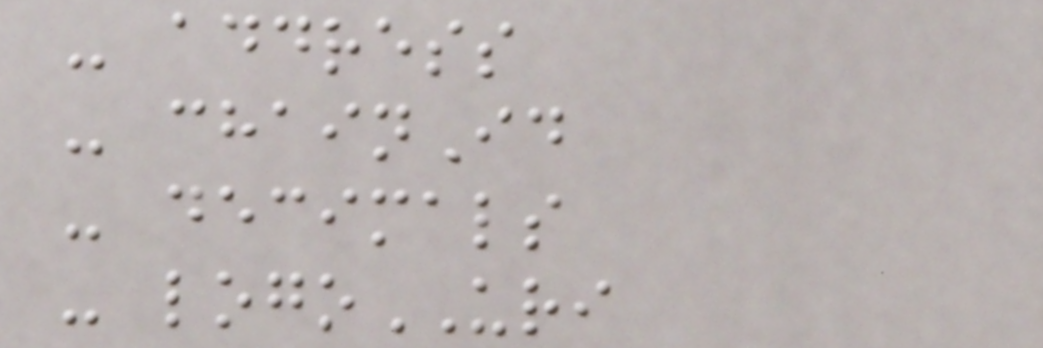- address
- chainId
- decimals
- logoURI
